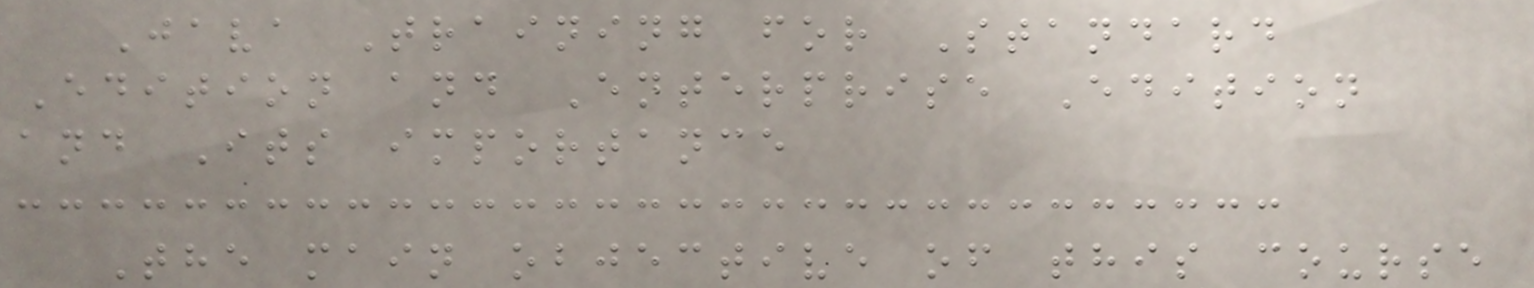Java Training for Standard
Edition and Enterprise Edition
and Its importance
The main objective of this course
